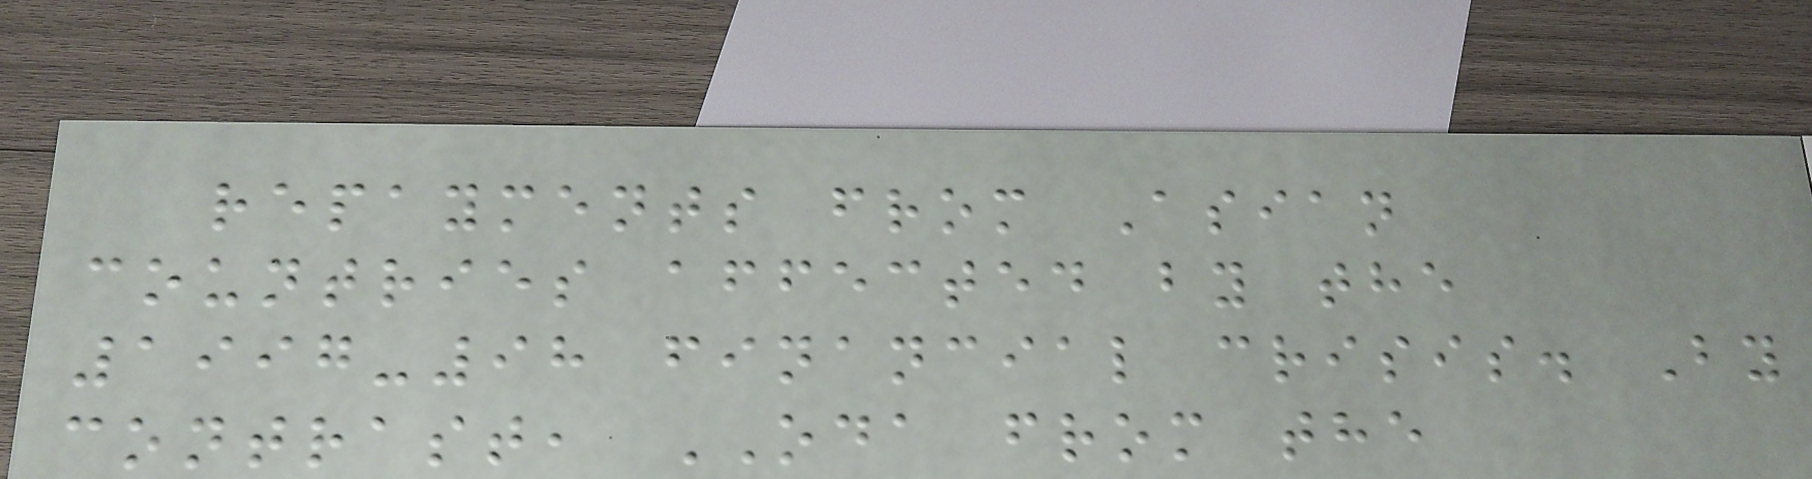repayments from Asian
countries affected by the
1997-98 financial crisis. By
contrast, ODA from the
